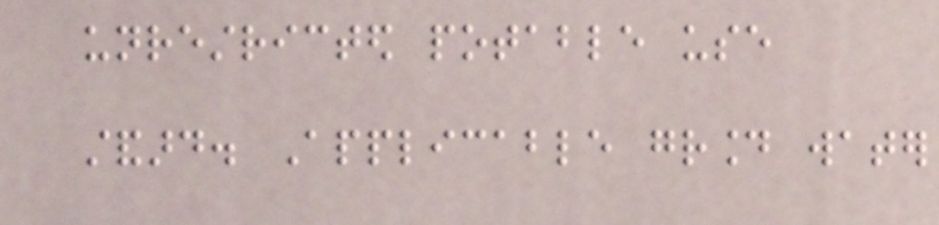unrestricted potable use
standard. Applicable ground water
